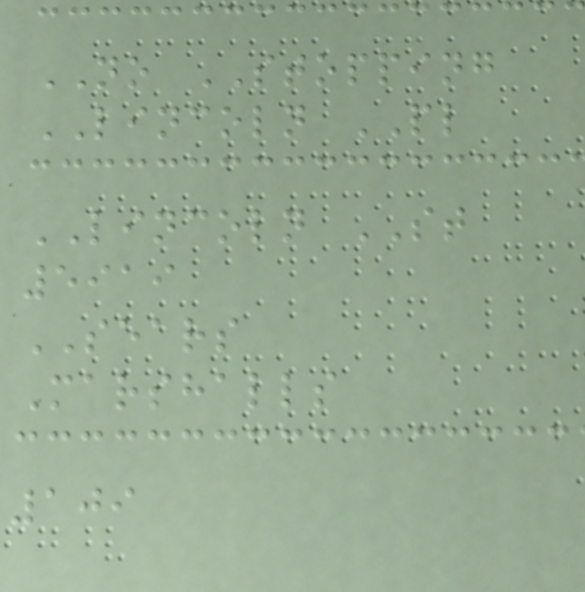NO STOPPING
LINCOLN PL
LINCOLN ST
5919
SEARS
Marshalls
109
